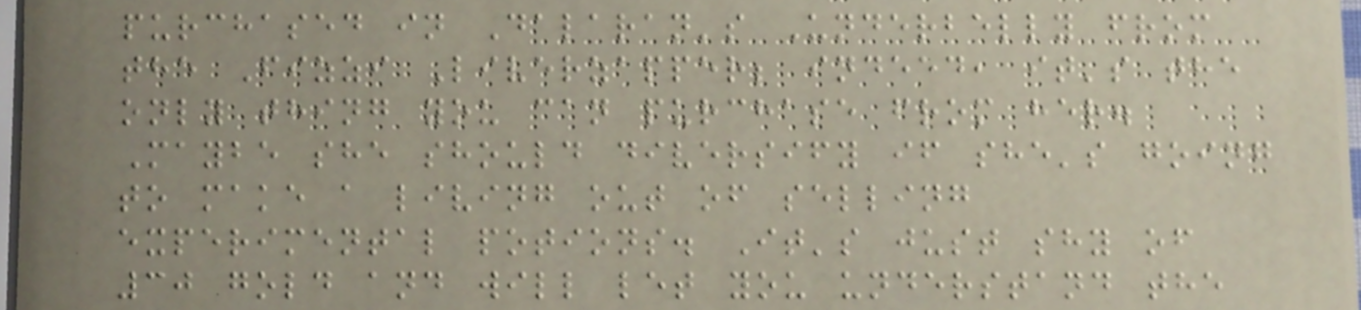purchased in Dalaran's Underbelly from
the Fizzi Liverzapper; indeed, it's the
only thing you can purchase from her.
Maybe she should diversify if she's going
to make a living out of selling
experimental potions. It's just shy of
30 gold and will let you understand the
